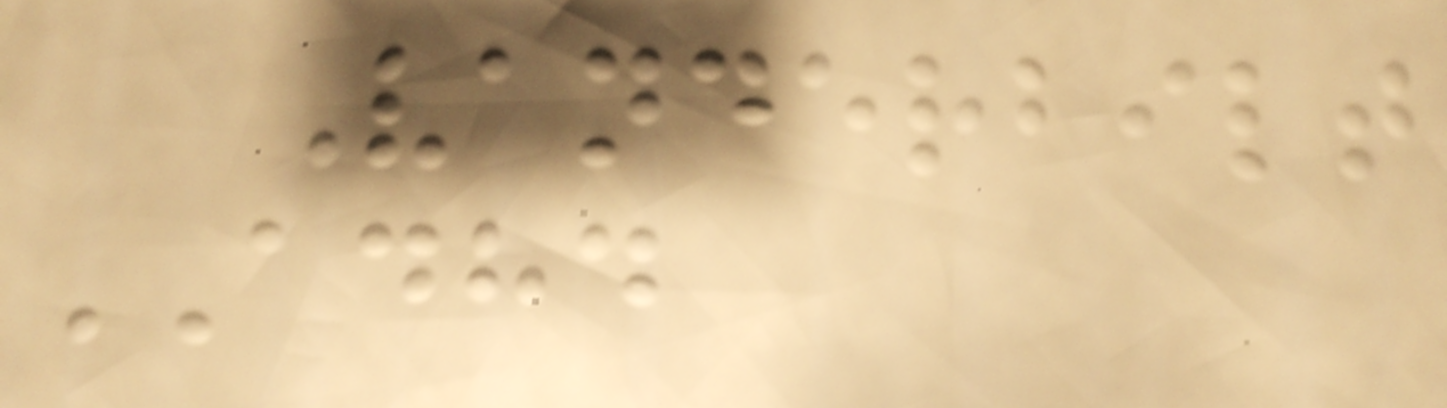Vanderbilt
ADHD
